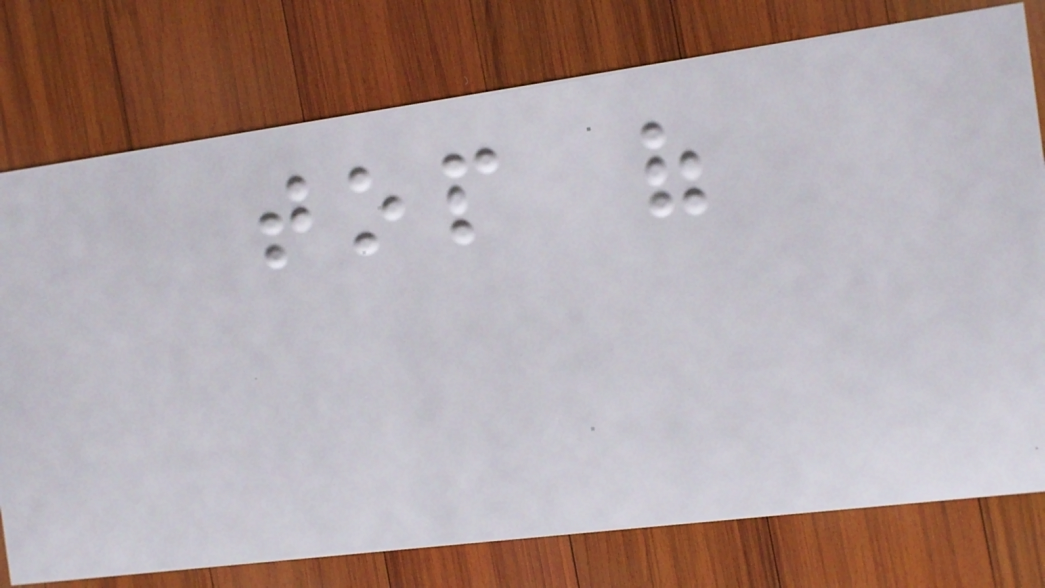top of
